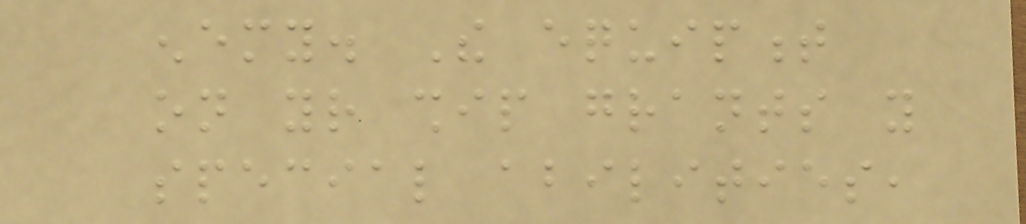enemy. The equipment
on your ship grants you
special abilities,
